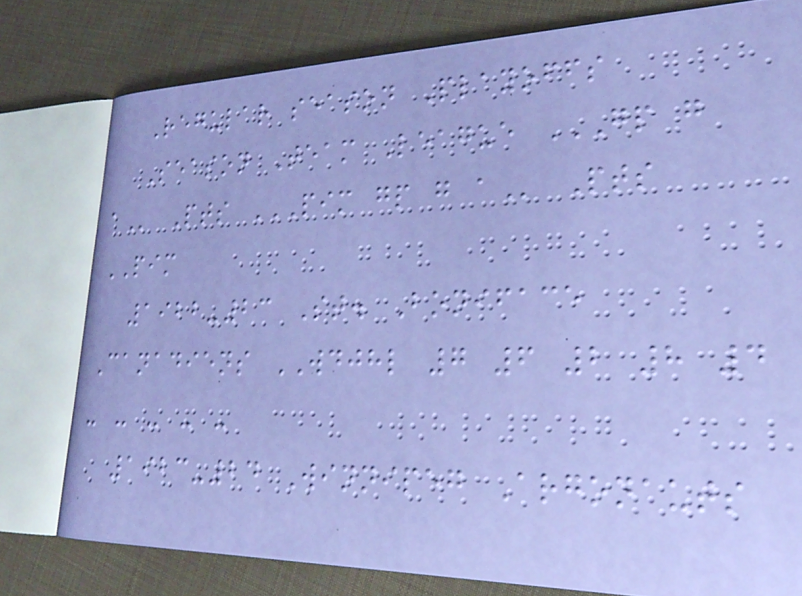Regular season Playoffs
Season Team League GP G
A Pts PIM GP G A Pts
PIM
1922-23 St. Boniface
Canadiens WDJHL 7 6 2 8 4
- - - - -
1923-24 Winnipeg Argonauts
